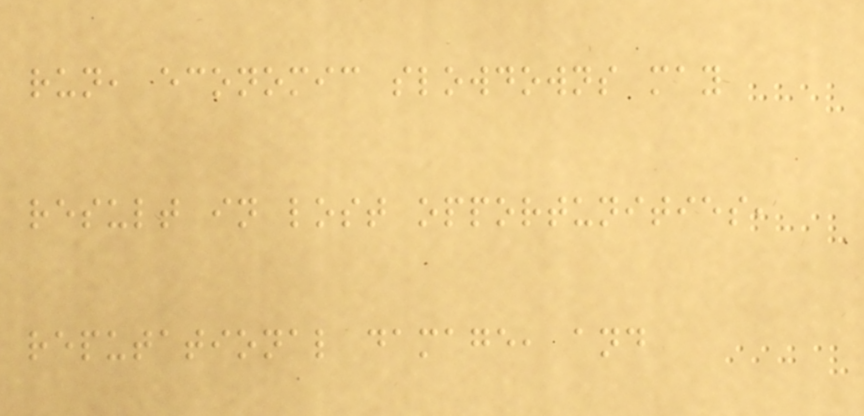run, economic slowdowns may
result in lost opportunities,
reputational damage, and
